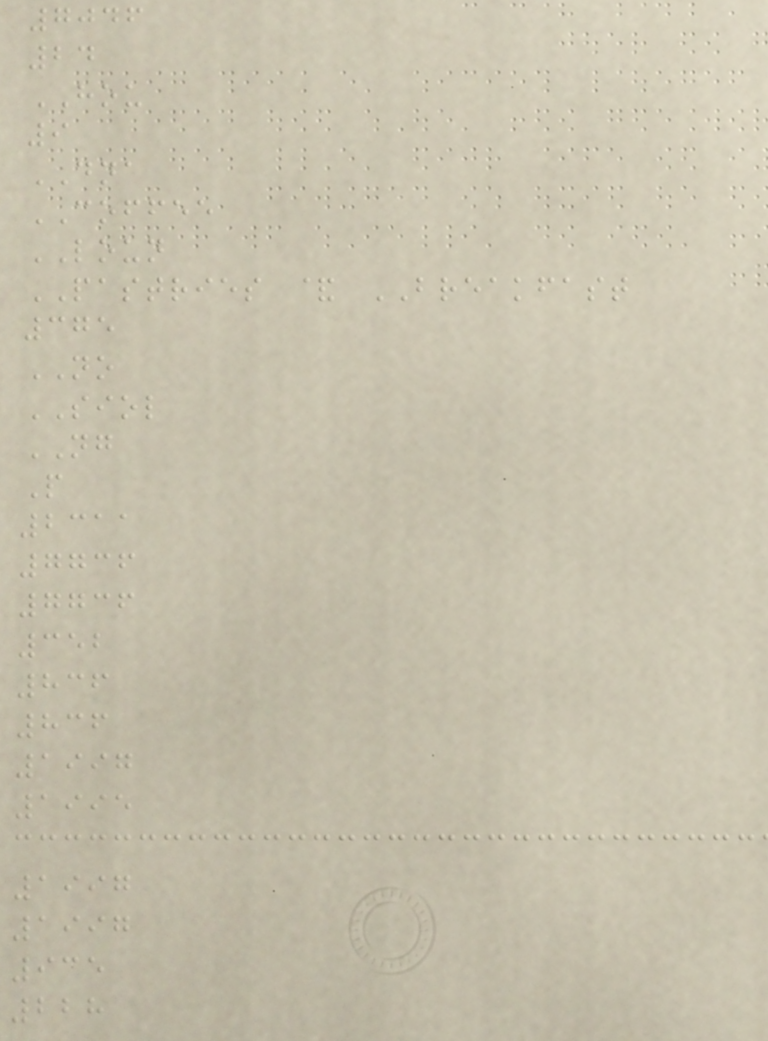7046
24
HOU
9
DNA
COFFEE
LOUN
PASTRIES & BREAKFAST
375
NO
SIOL
NG
P
2311
7736
7736
352
836
836
1997
1995
1997
1997
935
228
